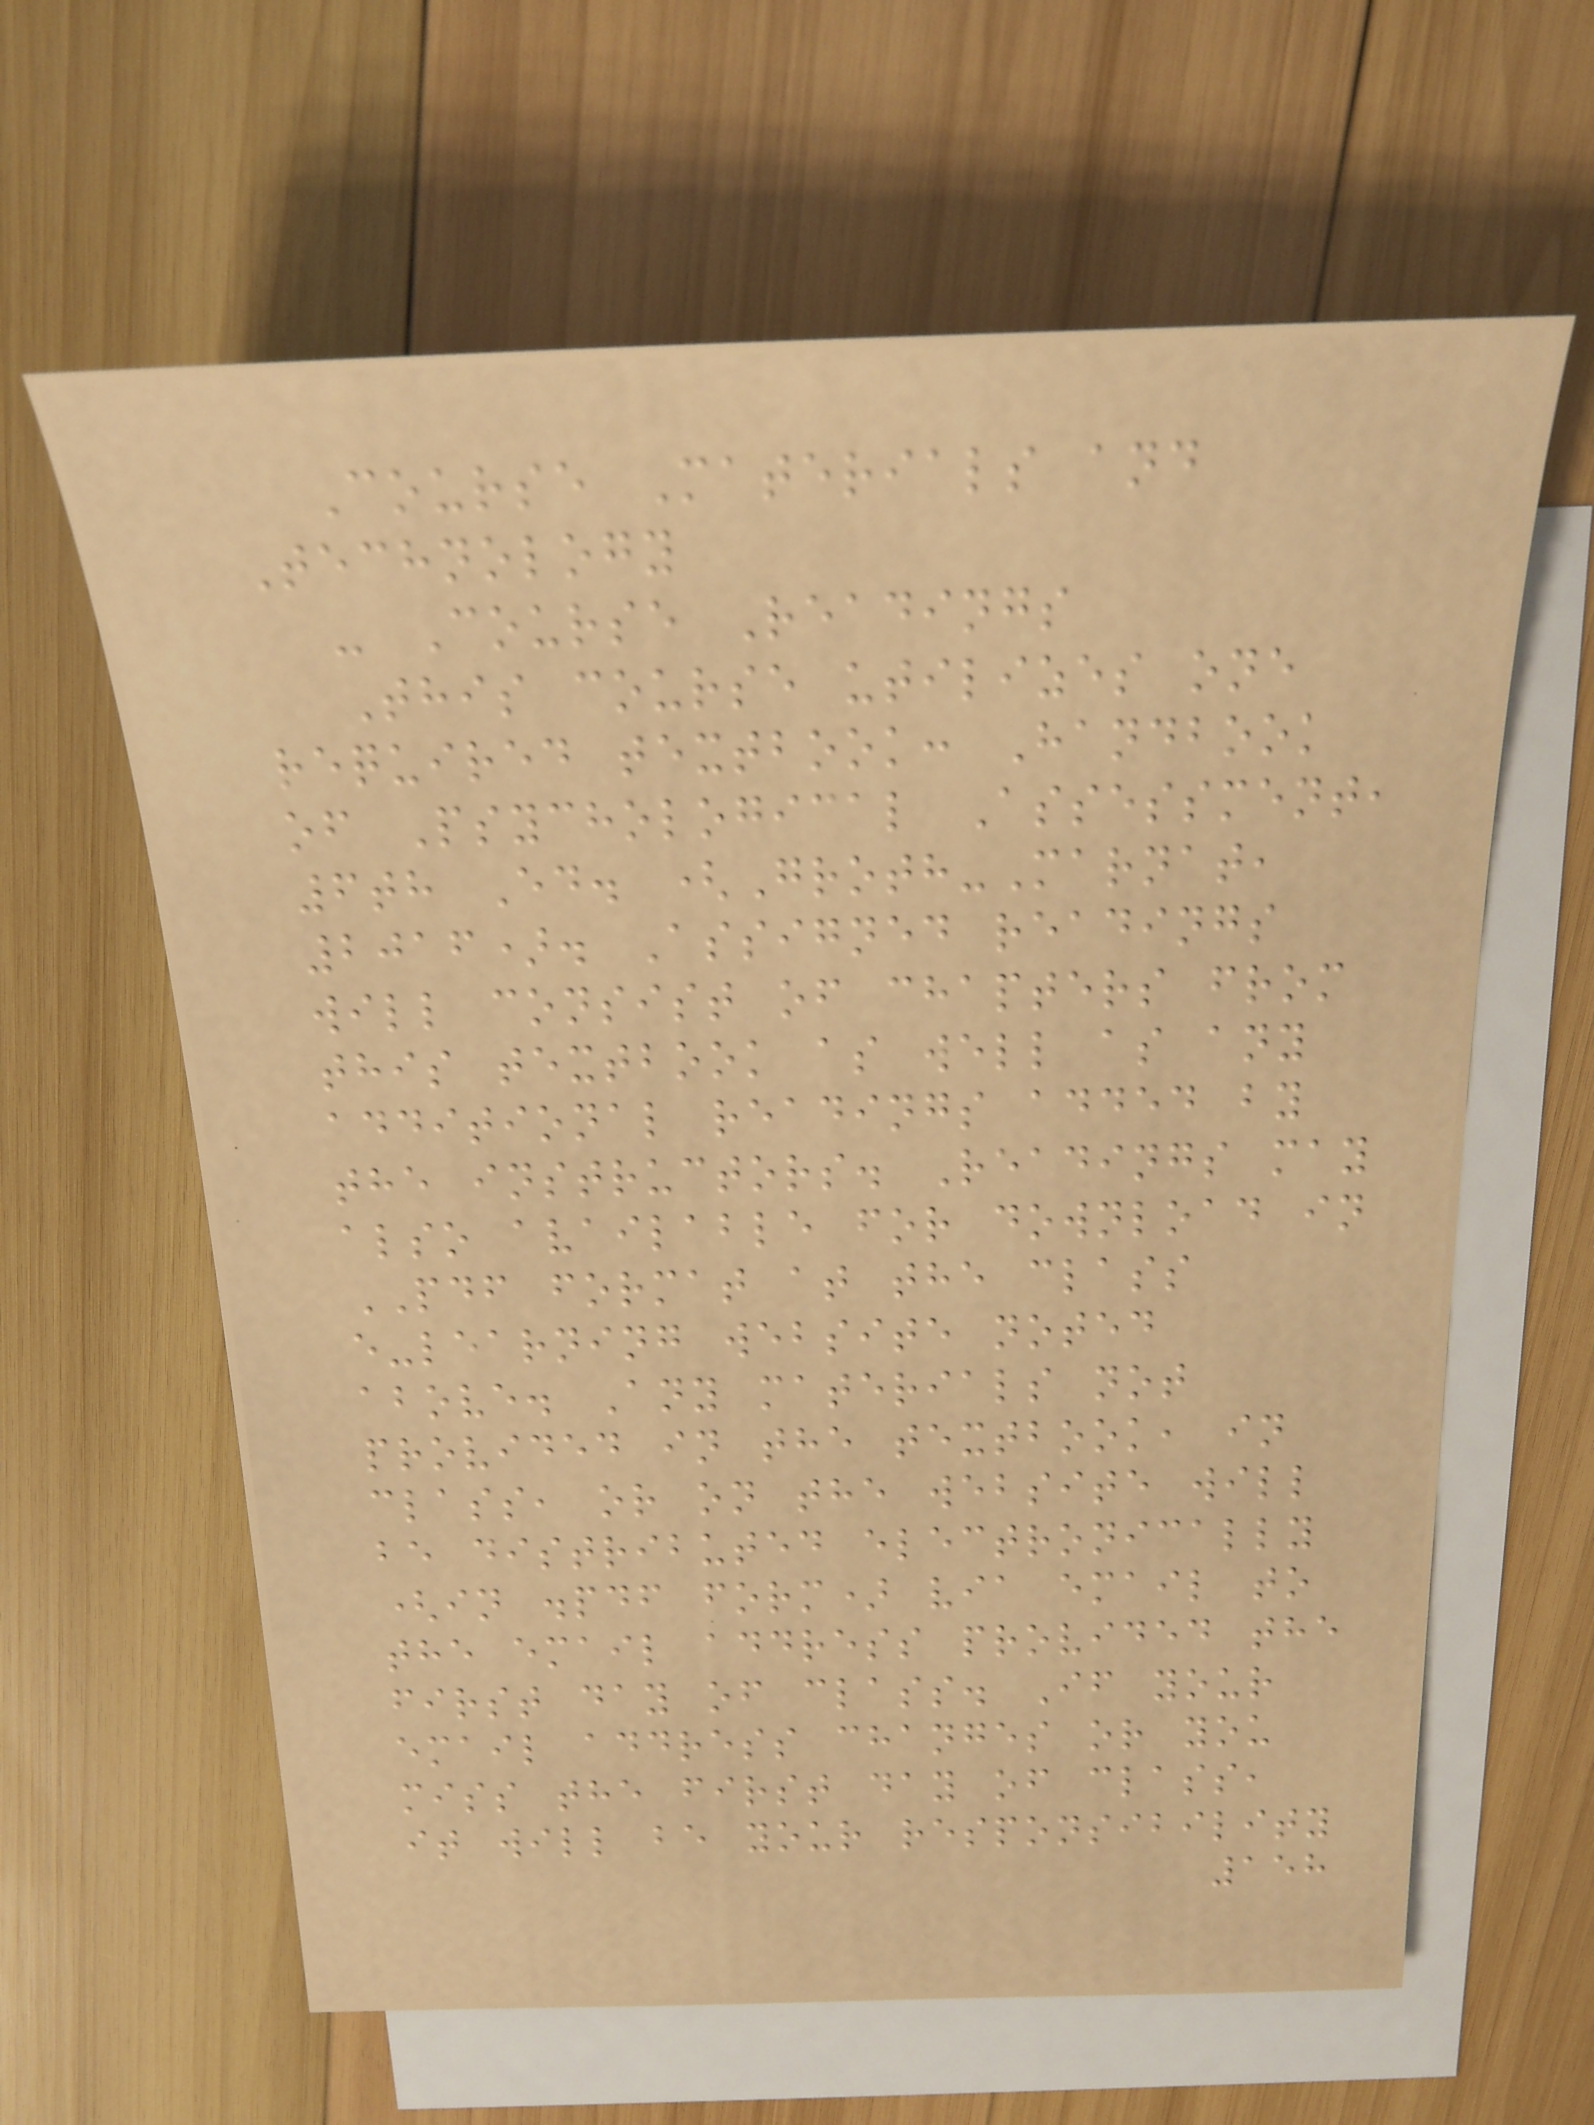Course Materials and
Technology
- Course Readings
This course utilizes one
required textbook: Handbook
of Psychological Assessment,
6th Ed. (Groth-Marnat,
2016). Assigned readings
will consist of chapters from
this textbook as well as any
additional readings added by
the instructors. Readings may
also available for download in
PDF format at the class
e-learning website noted
above. Any materials not
provided in the textbook, in
class, or on the website will
be distributed electronically
(in .pdf form) via email to
the email address provided the
first day of class. If your
email address changes or you
miss the first day of class,
it will be your responsibility
158
